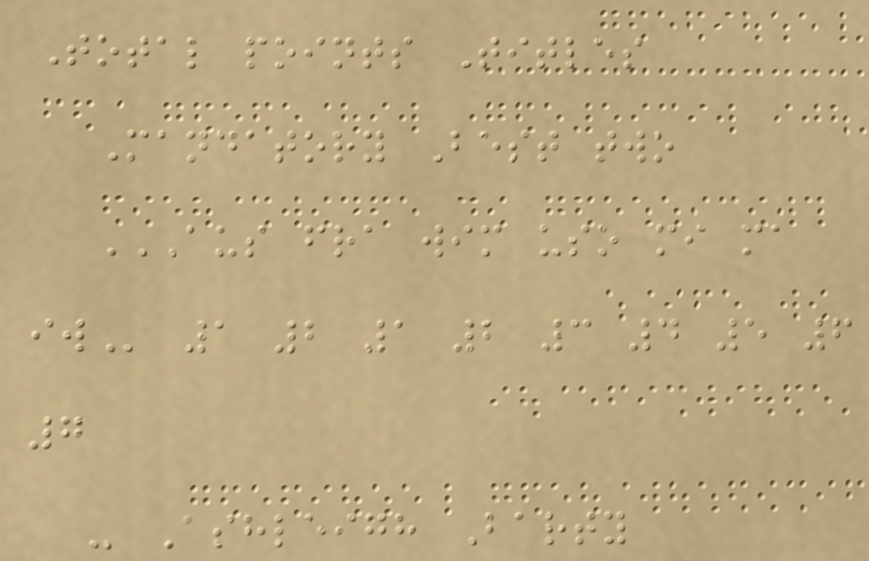Total points Titles
Mandatory Best two
AUS FRA WIM USO MI MA
IW 1 2 1 2 3 4 5 6
7
- Ashleigh Barty
